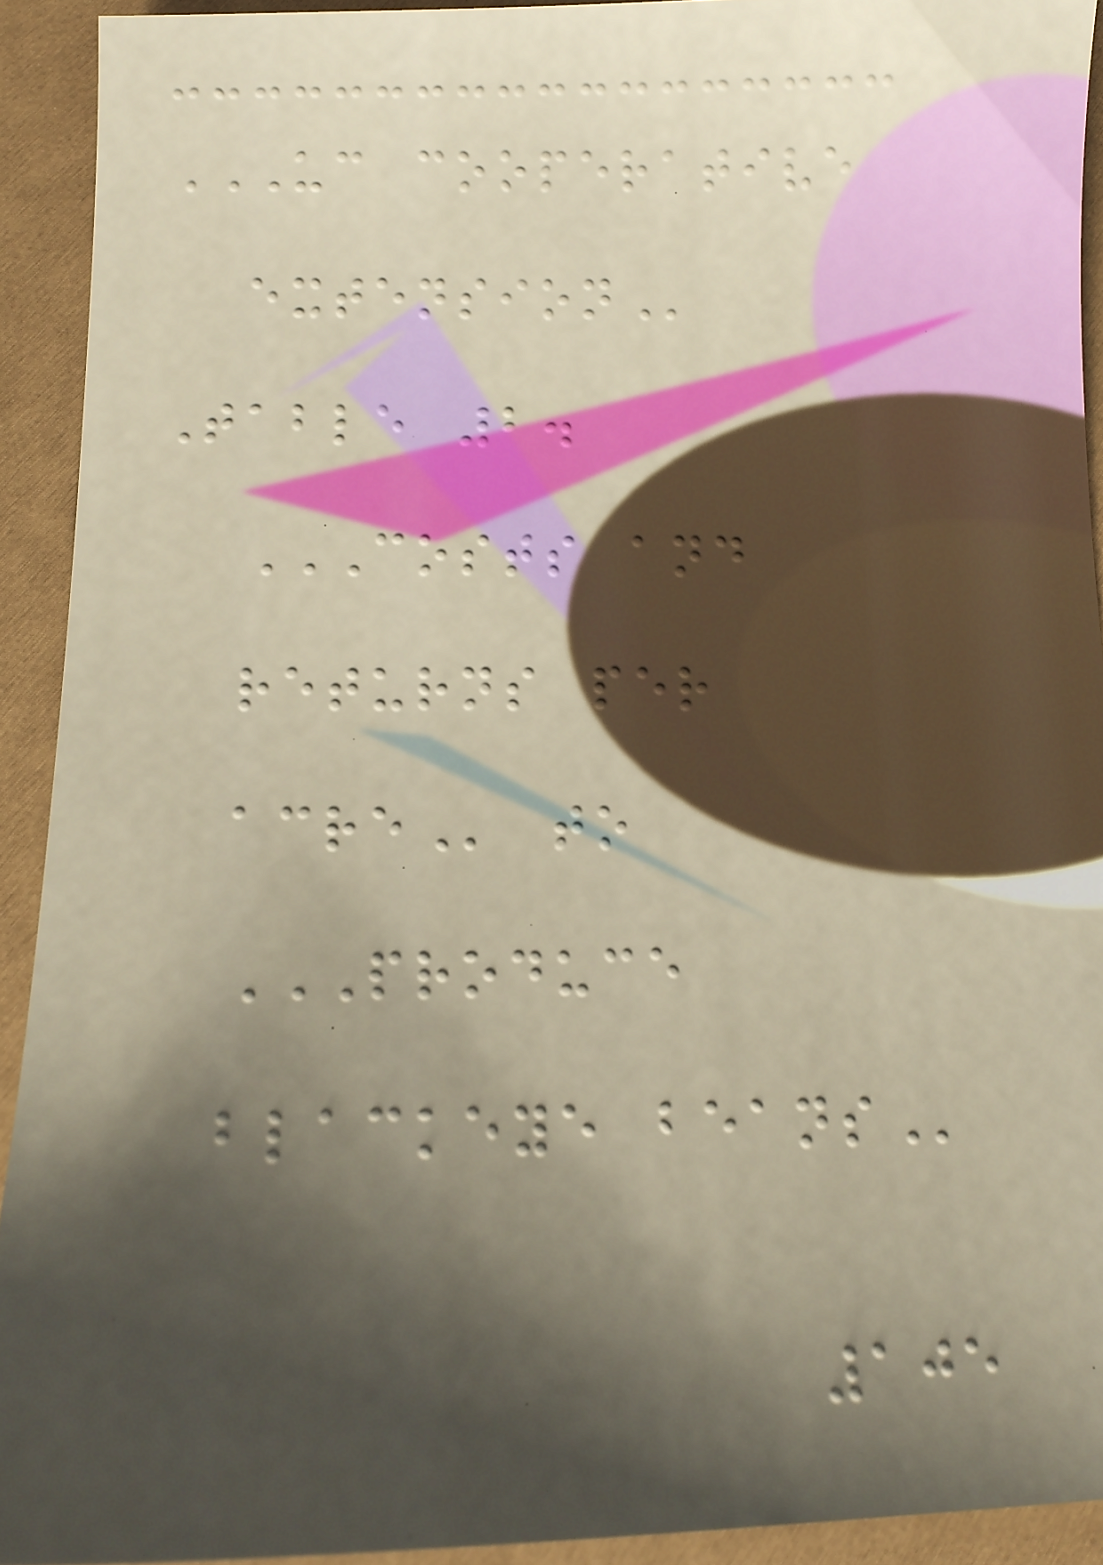UC COOPERATIVE
EXTENSION
Table 2.
COSTS AND
RETURNS PER
ACRE to
PRODUCE
BLACKEYE BEANS
105
